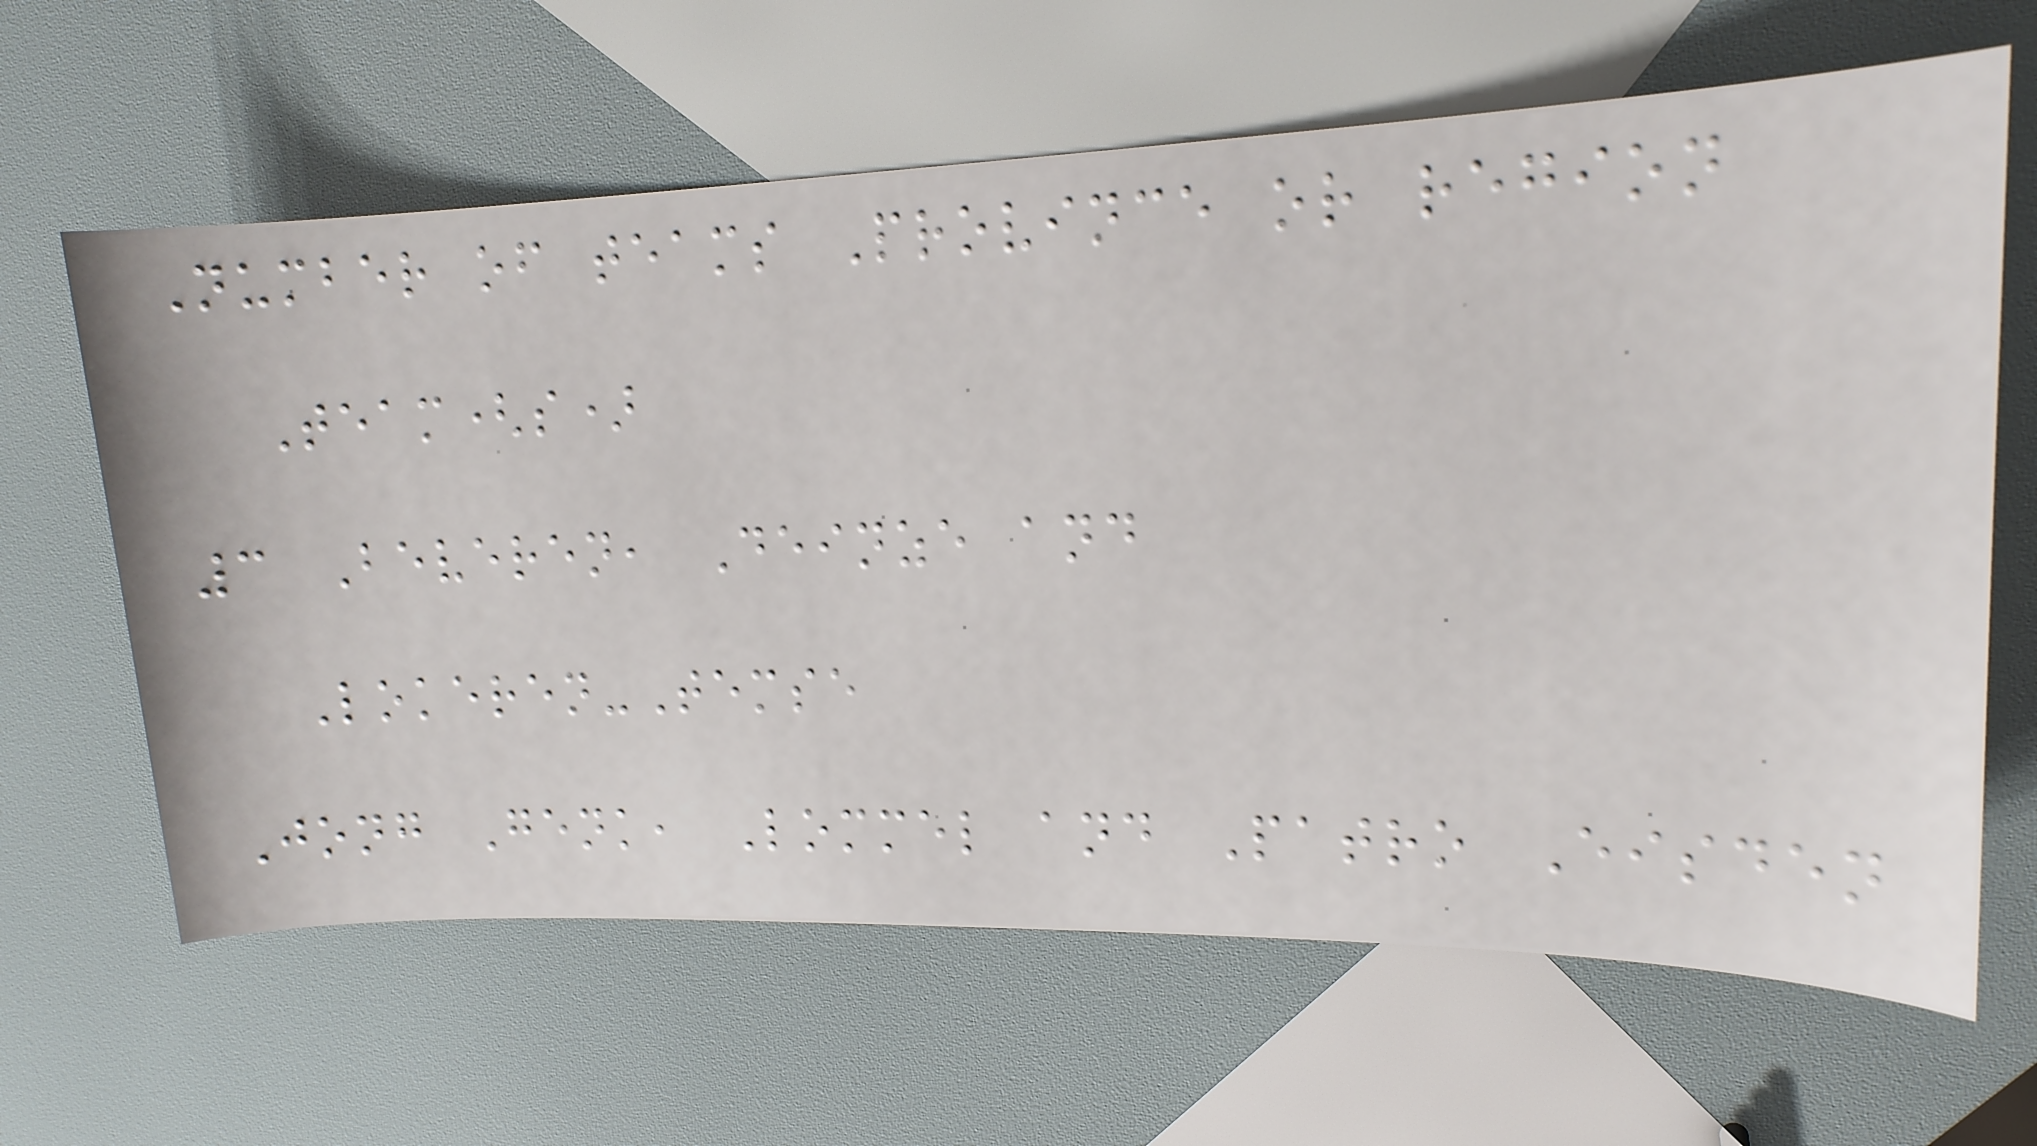Number of teams Province or region
Team(s)
3 Beveren, Deinze and
Lokeren-Temse
Jong Genk, Lommel and Patro Eisden
